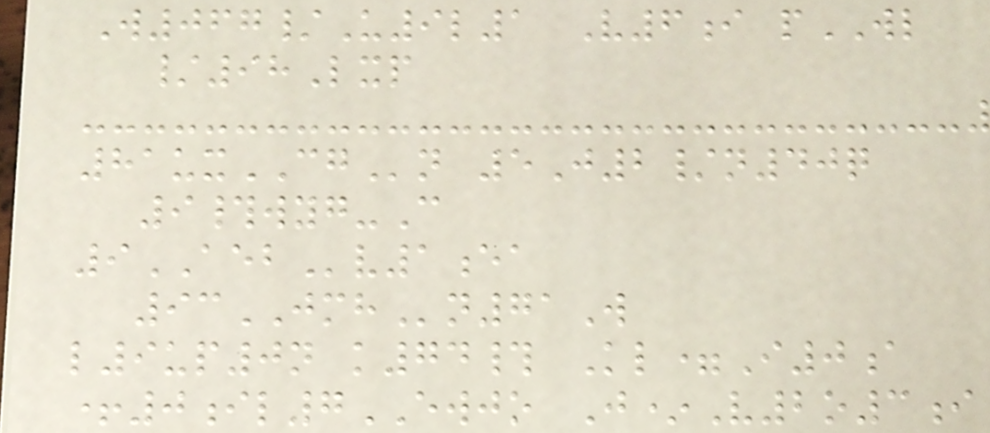W067/U9l1 V6i pWL
/98Lxp
81uxCGn 5J2/n40q
9#wyg-C
9AEBv1ea
93JMHn71W
l9up0n k74# Kl=I0a
+0il7EWJO J*V2o3i
